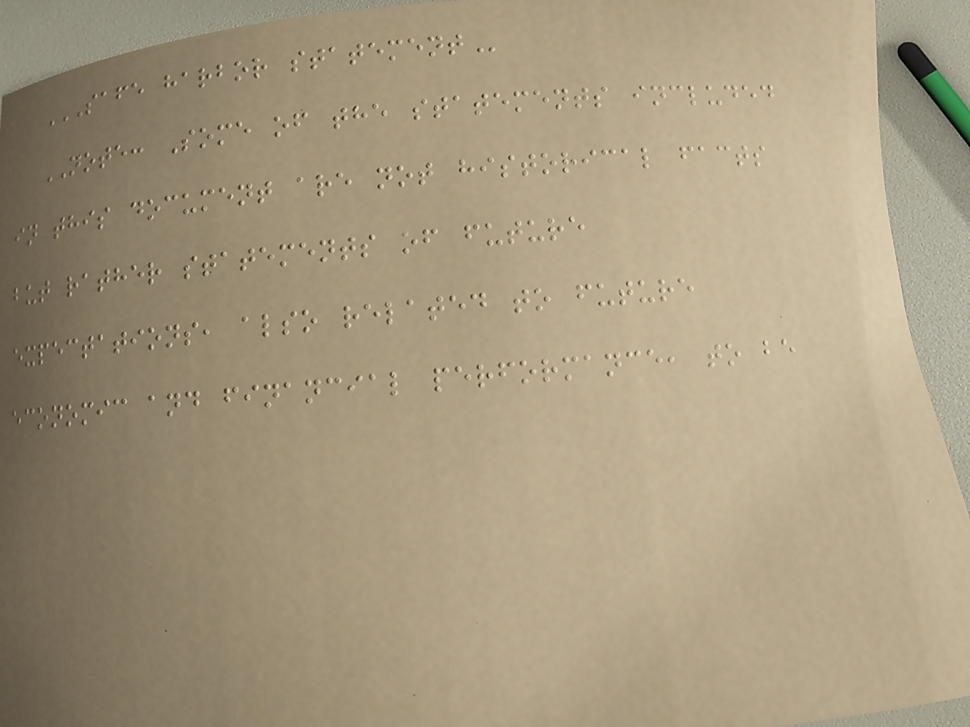SAFE HARBOR STATEMENT
NOTE: Some of the statements included
in this document are not historical facts
but rather statements of future
expectations, also related to future
economic and financial performance, to be
